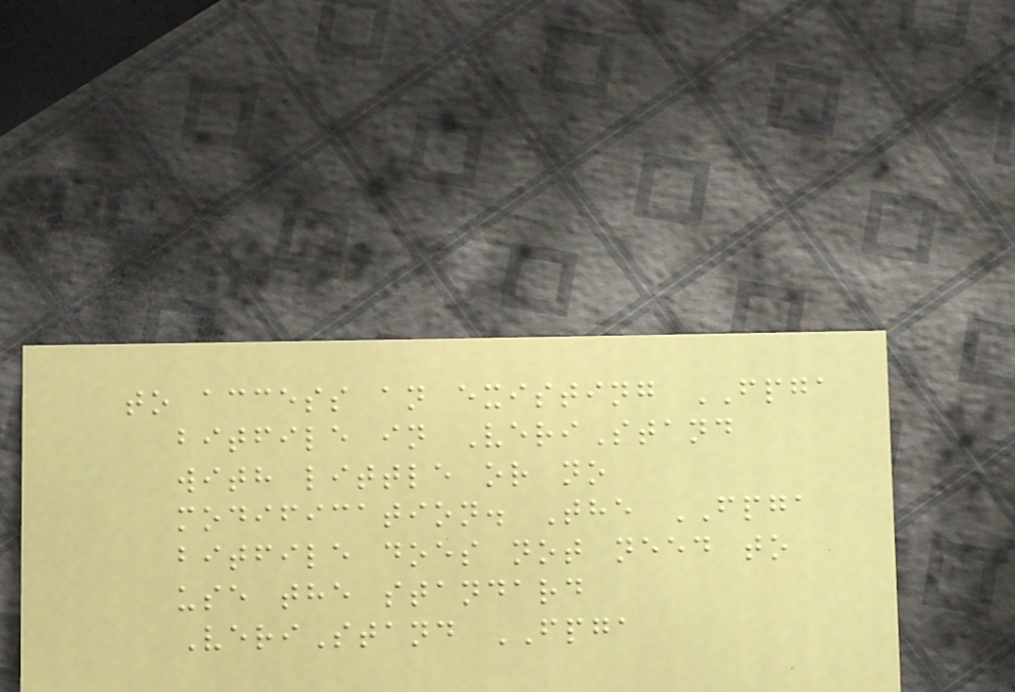to access an existing FPGA
bitfile in VeriStand
with little or no
modification. The FPGA
bitfile does not need to
use the standard
VeriStand FPGA
